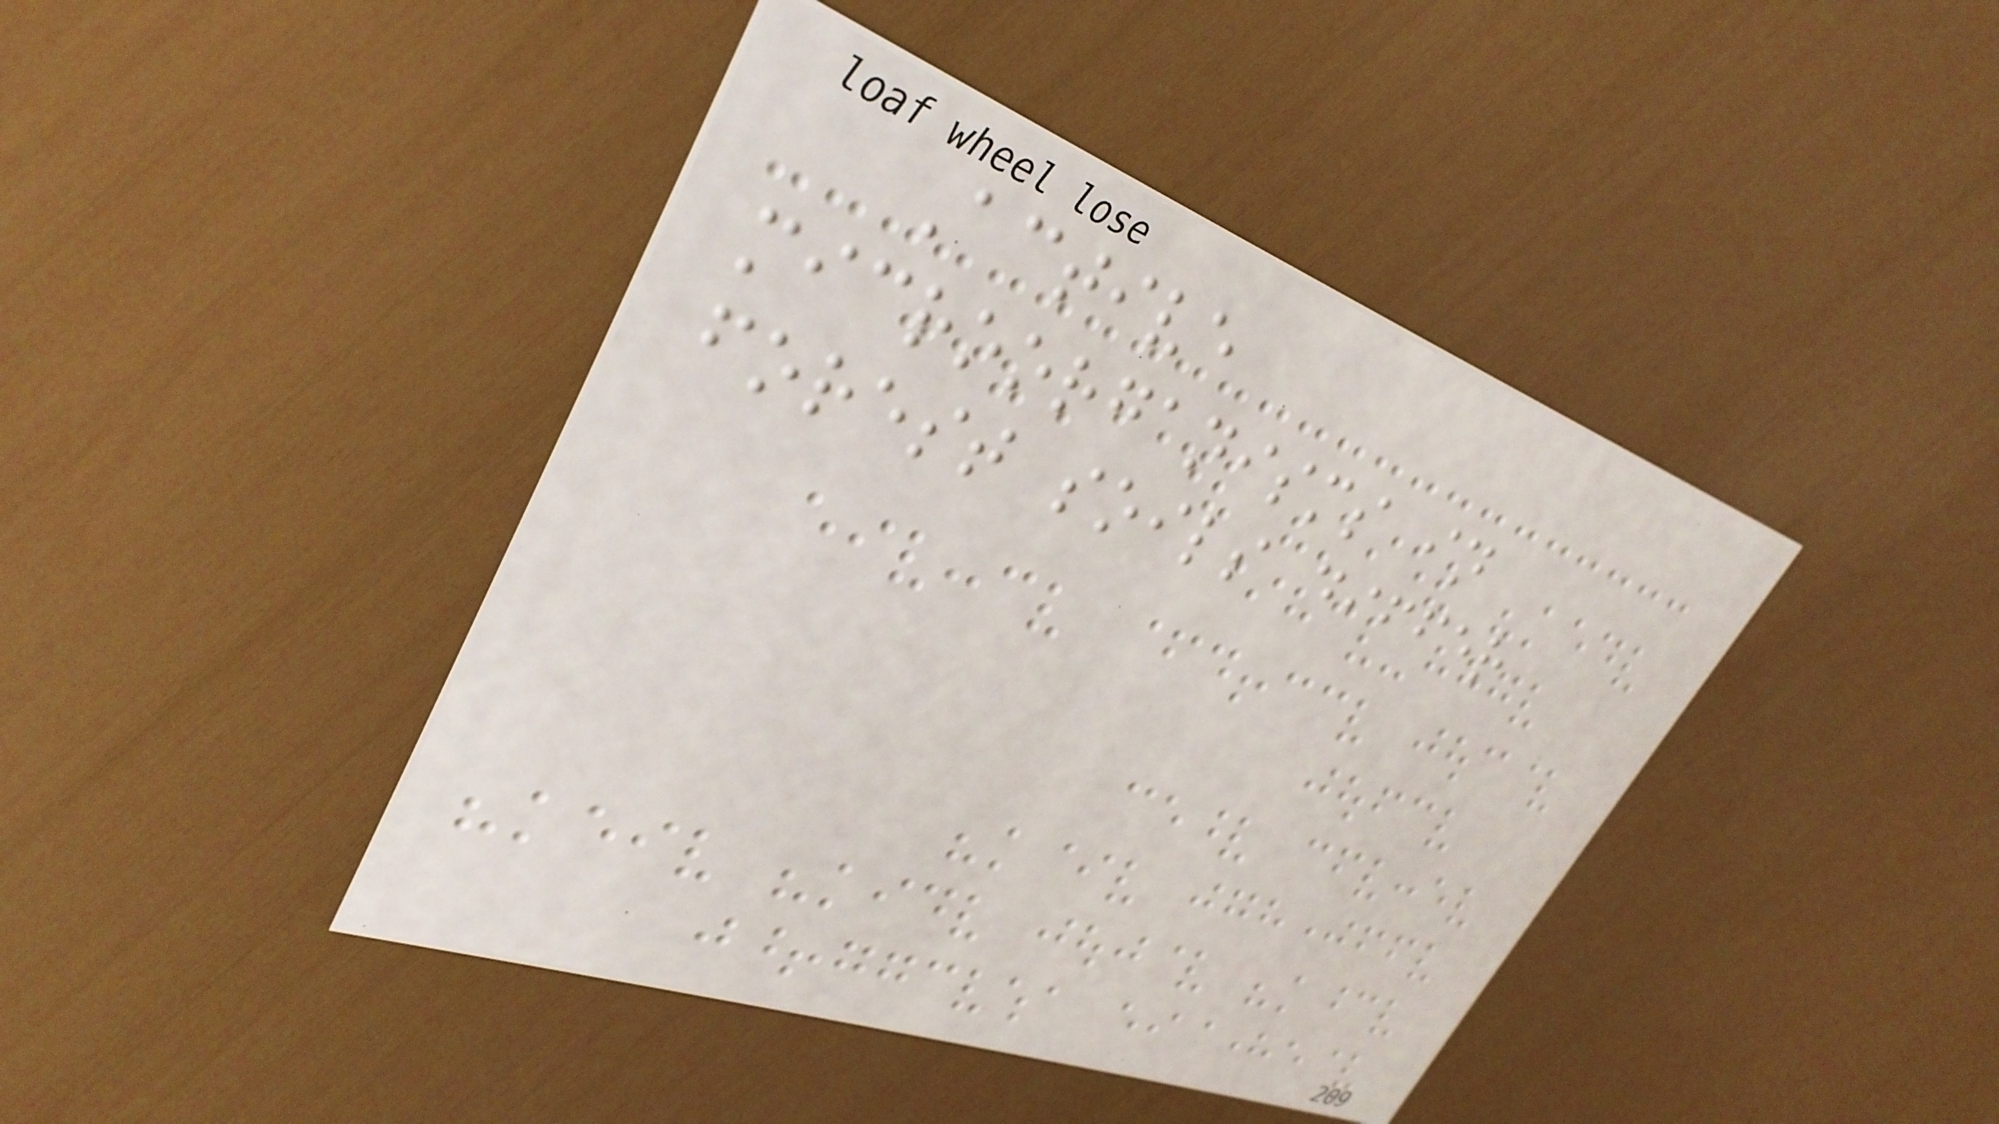Active
microorganisms in
forest soils differ
